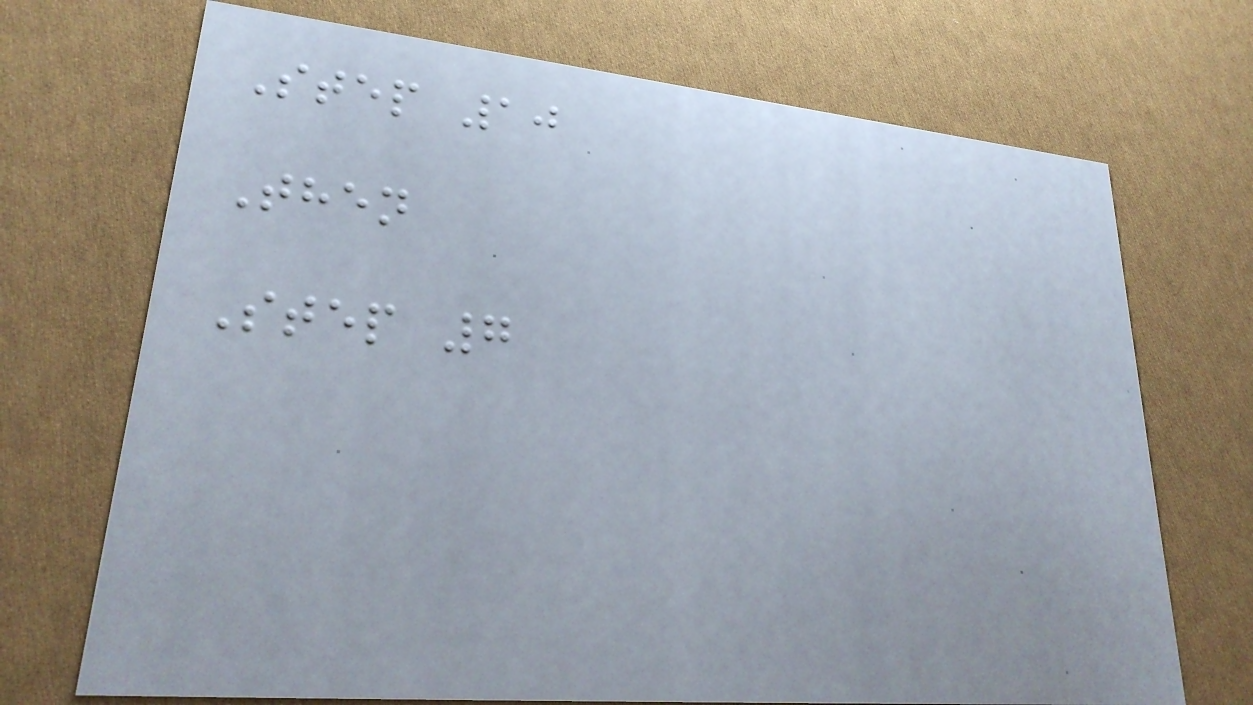Step 10
Then
Step 7
